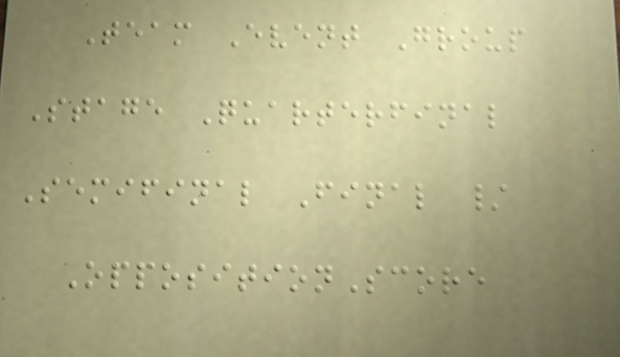Team Event Group
Stage Quarterfinal
Semifinal Final /
OppositionScore
